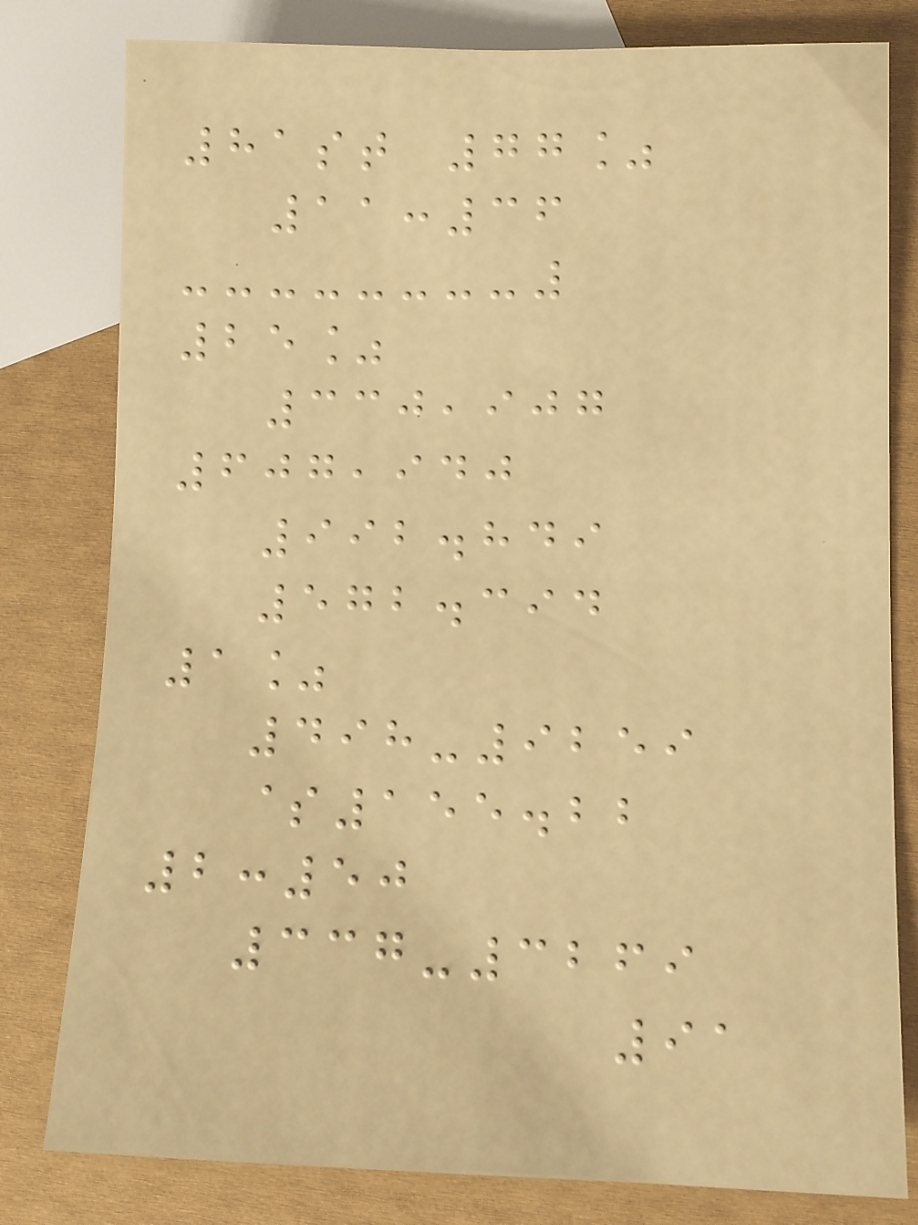81st 77%
11:36
25%
330,907
607,940
992.849
572.394
1%
498-9259
$155.22
2:50
337-3269
91
